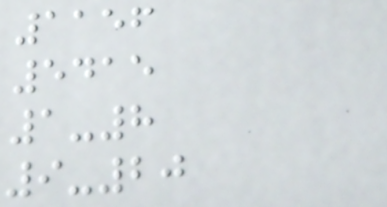1156
5415
1-8
9-20
